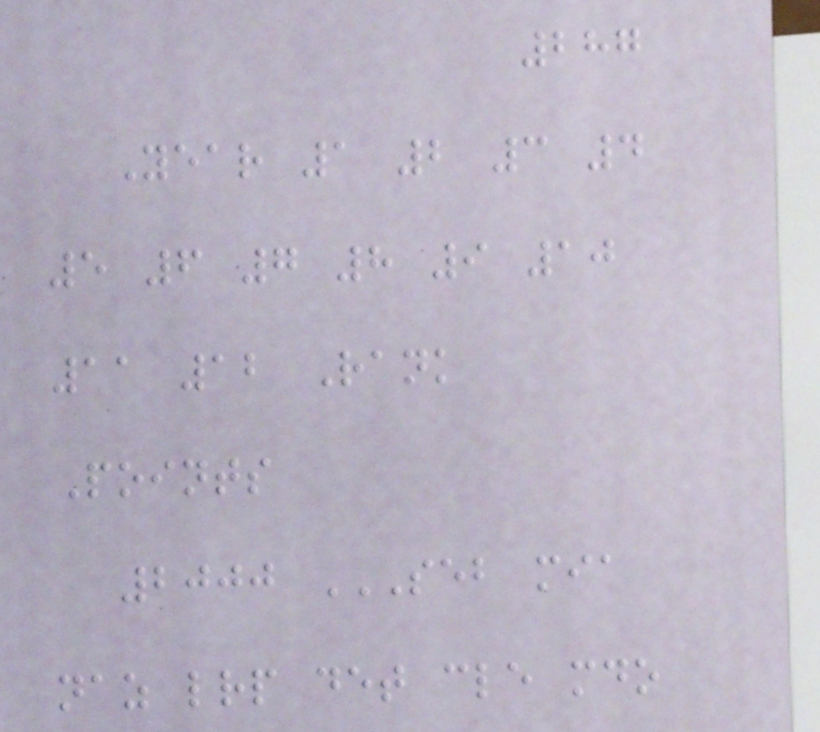287
Year 1 2 3 4
5 6 7 8 9 10
11 12 Rank
Points
2000 SEB MIA
NAZ LRP DET CLE MDO
